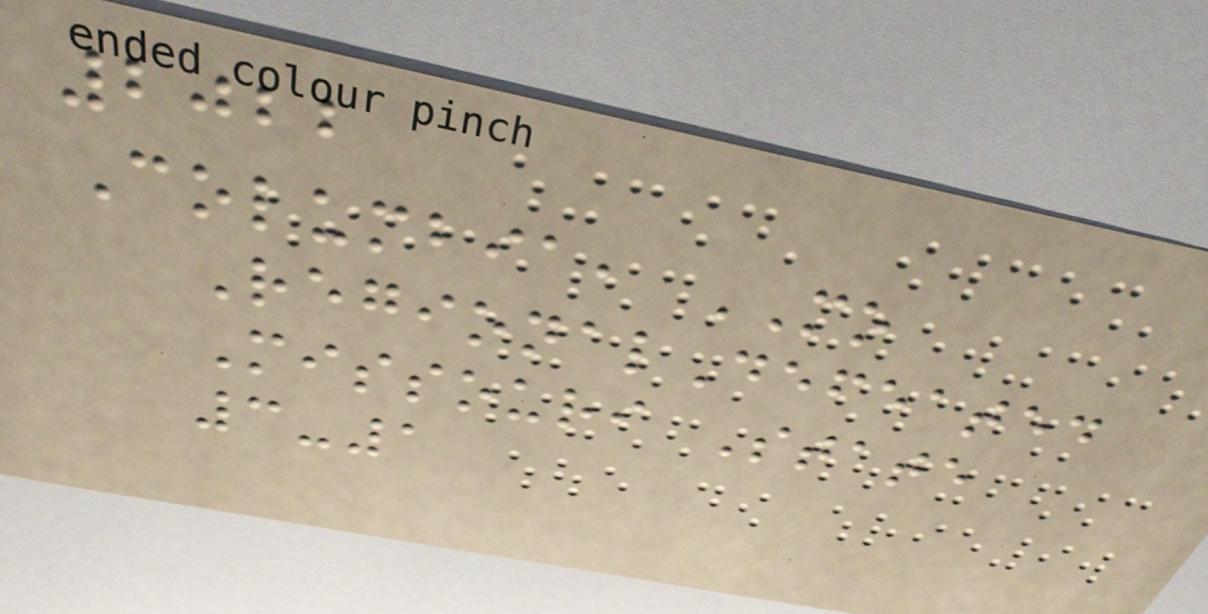2022
Columbia, MO
RegionalDefeated
Missouri State
3-1
